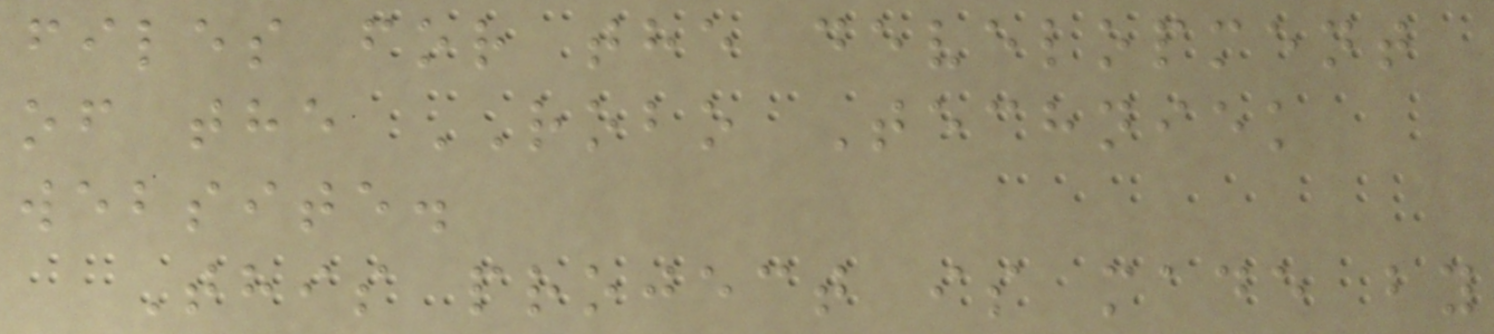files for the development
of the ROBO Techniek
website.
This project is made by
